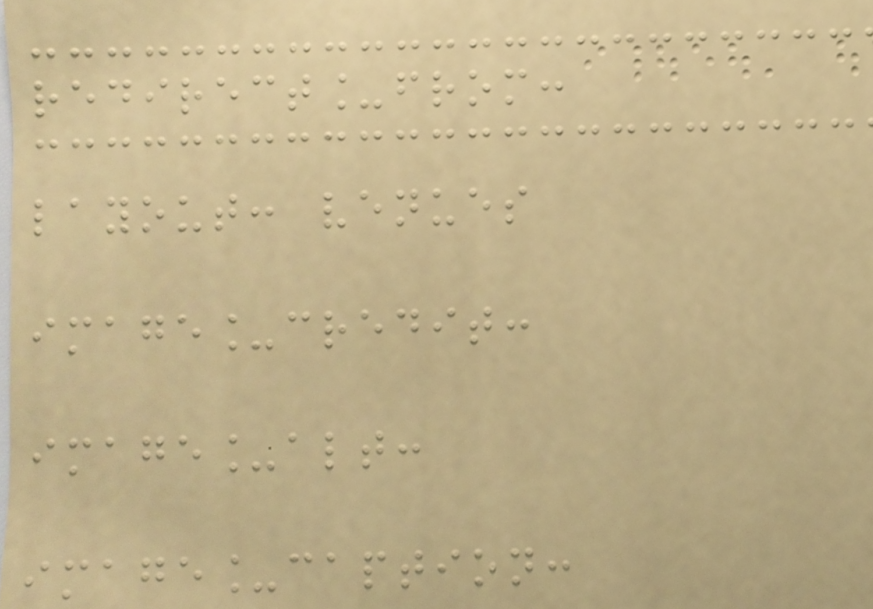redirect_from:
layout: venues
image_credit:
image_alt:
image_caption:
